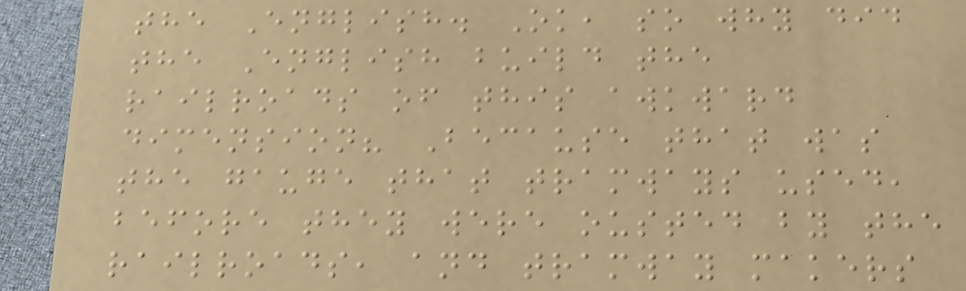the English. Ok, so why did
the English build the
railroads of this awkward
dimension? Because that was
the gauge that tramways used,
before they were ousted by the
railroads, and tramway makers
